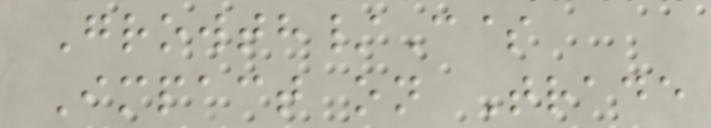Growth/C$
Impact on Trade
